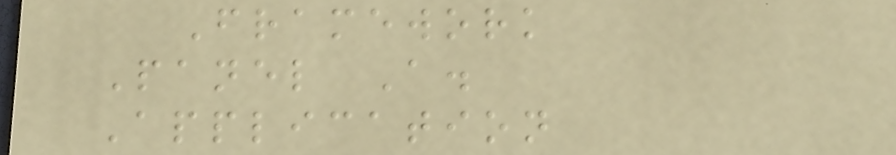Framework
Panel A.
Application
